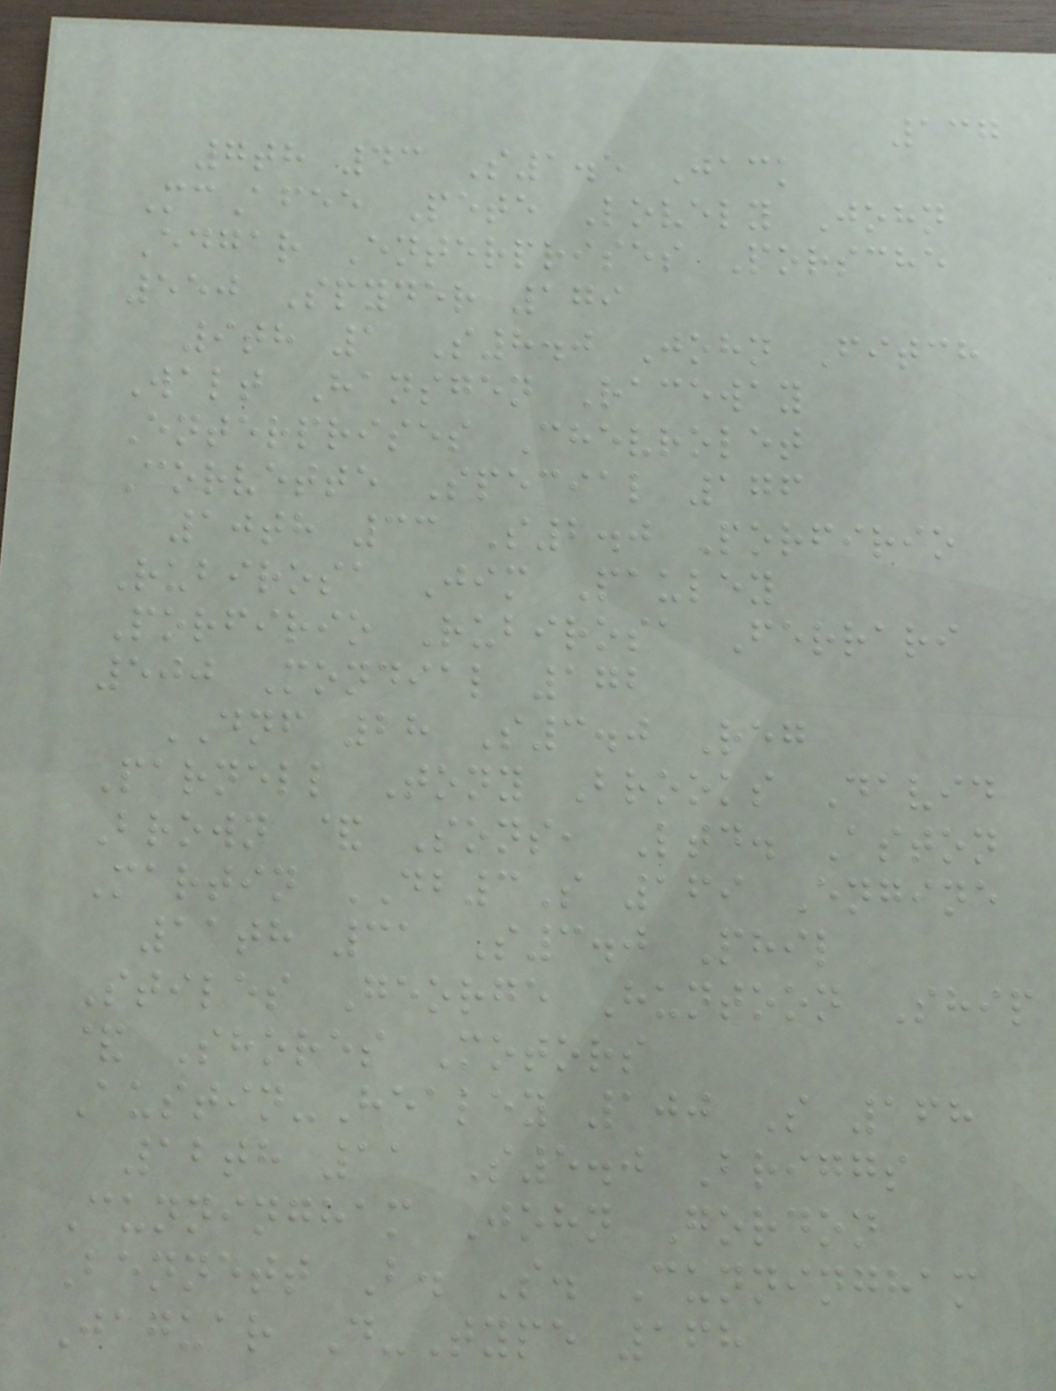137
7th 43 S1.5 Jack
McAfee Pete Lovely John
Edgar Enterprises Porsche
550 Spyder 179
9th 1 S8.0 John Fitch
Walt Hansgen Raceway
Enterprises Chevrolet
Corvette Special 176
10th 33 S2.0 Porfirio
Rubirosa Jim Pauley
Porfirio Rubirosa Ferrari
500 Mondial 172
DNF 28 S3.0 Reg
Parnell Tony Brooks David
Brown & Sons, Ltd. Aston
Martin DB3S 169 Engine
11th 31 S3.0 Phil
Stiles George Huntoon Ship
& Shores Motors
Austin-Healey 100 S 168
12th 11 S5.0 Briggs
Cunningham John Gordon
Bennett B. S. Cunningham
Jaguar D-Type 168
